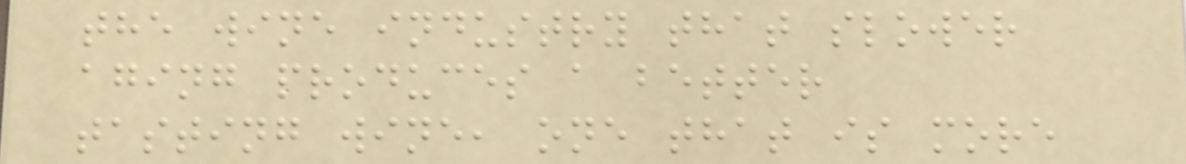the wine industry that slower
aging produces a better
tasting wine, one that is more
